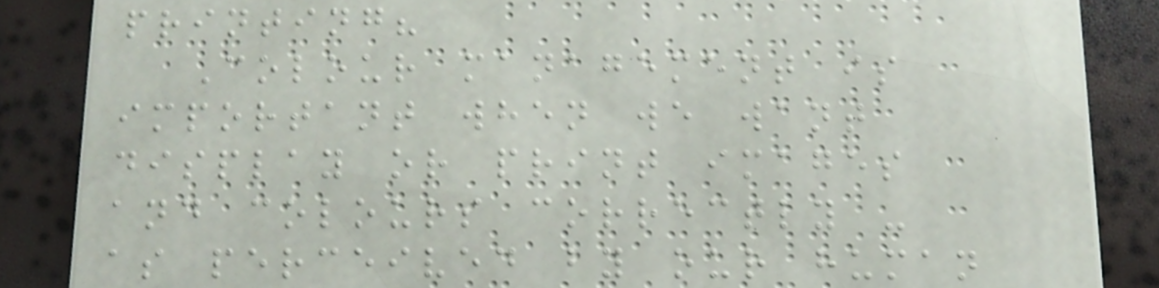printing?
Colour management is
important when we want
display or print images
and colours correctly -
as perceived by our human
